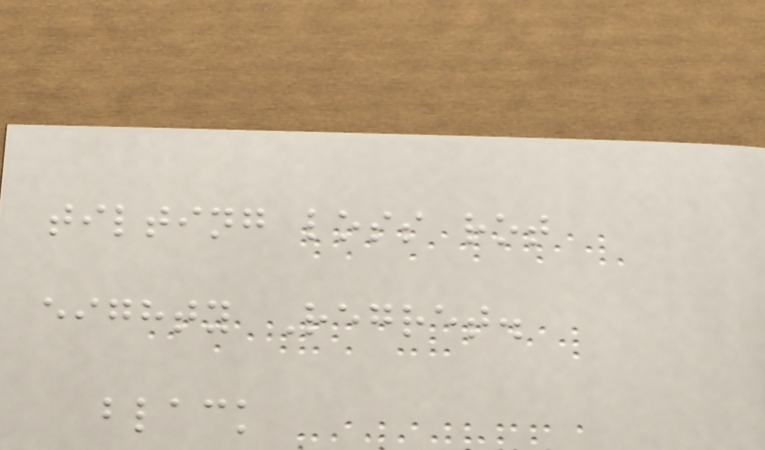tilting loss rot
eighty Regret.
black
